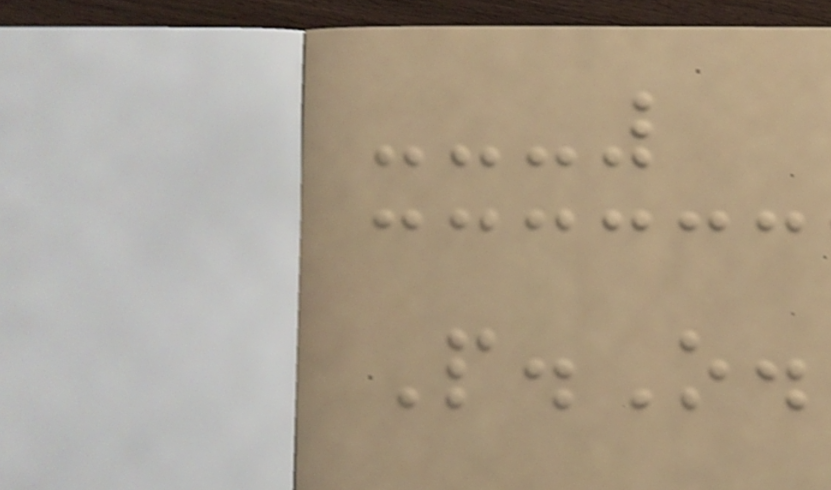P.O.
